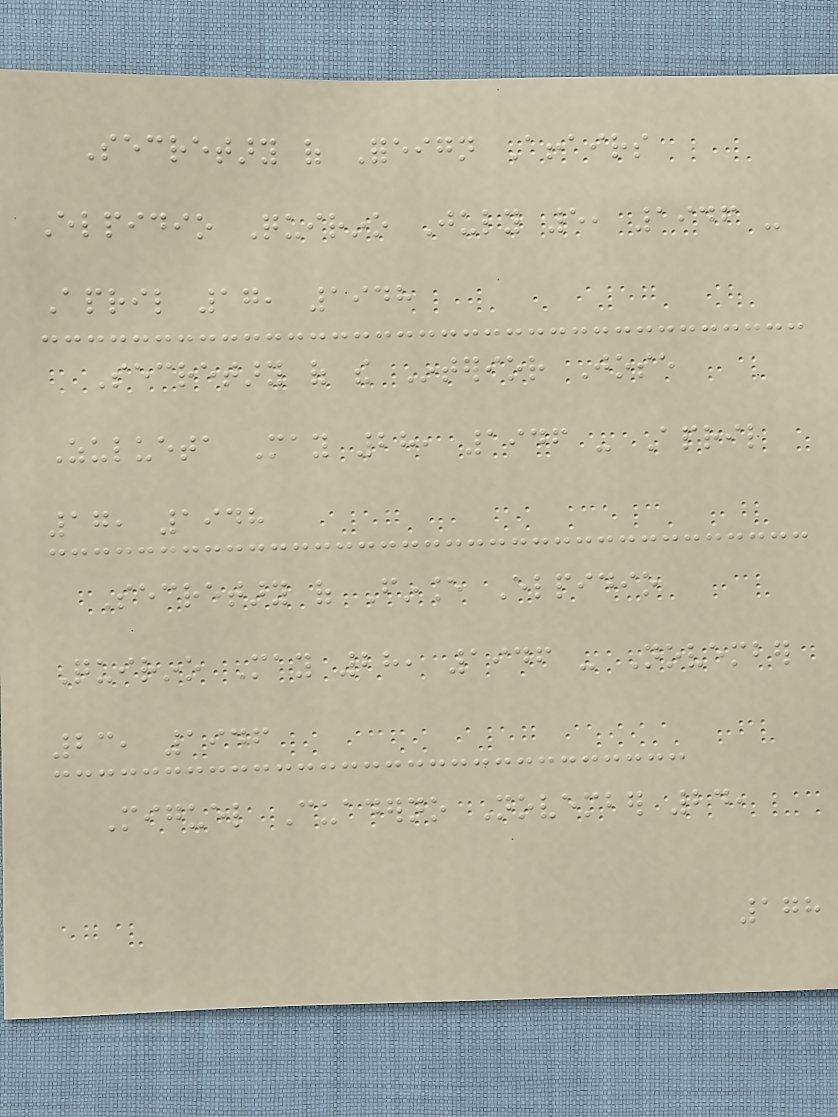Secretary of Foreign Affairs
Elpidio Quirino July 5, 1946 -
April 17, 1948
Secretary of the Interior Jose
Zulueta May 28, 1946 - April
17, 1948
Secretary of Finance Elpidio
Quirino May 28, 1946 - November
23, 1946
Miguel Cuaderno November 24,
178
